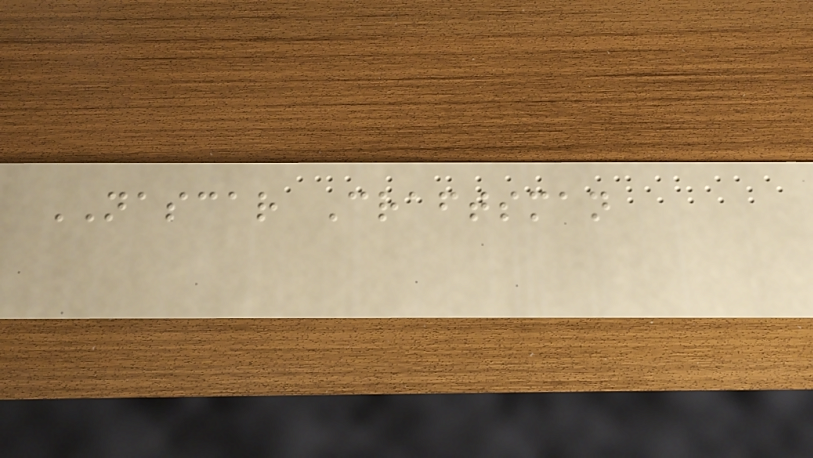NASCAR Craftsman
